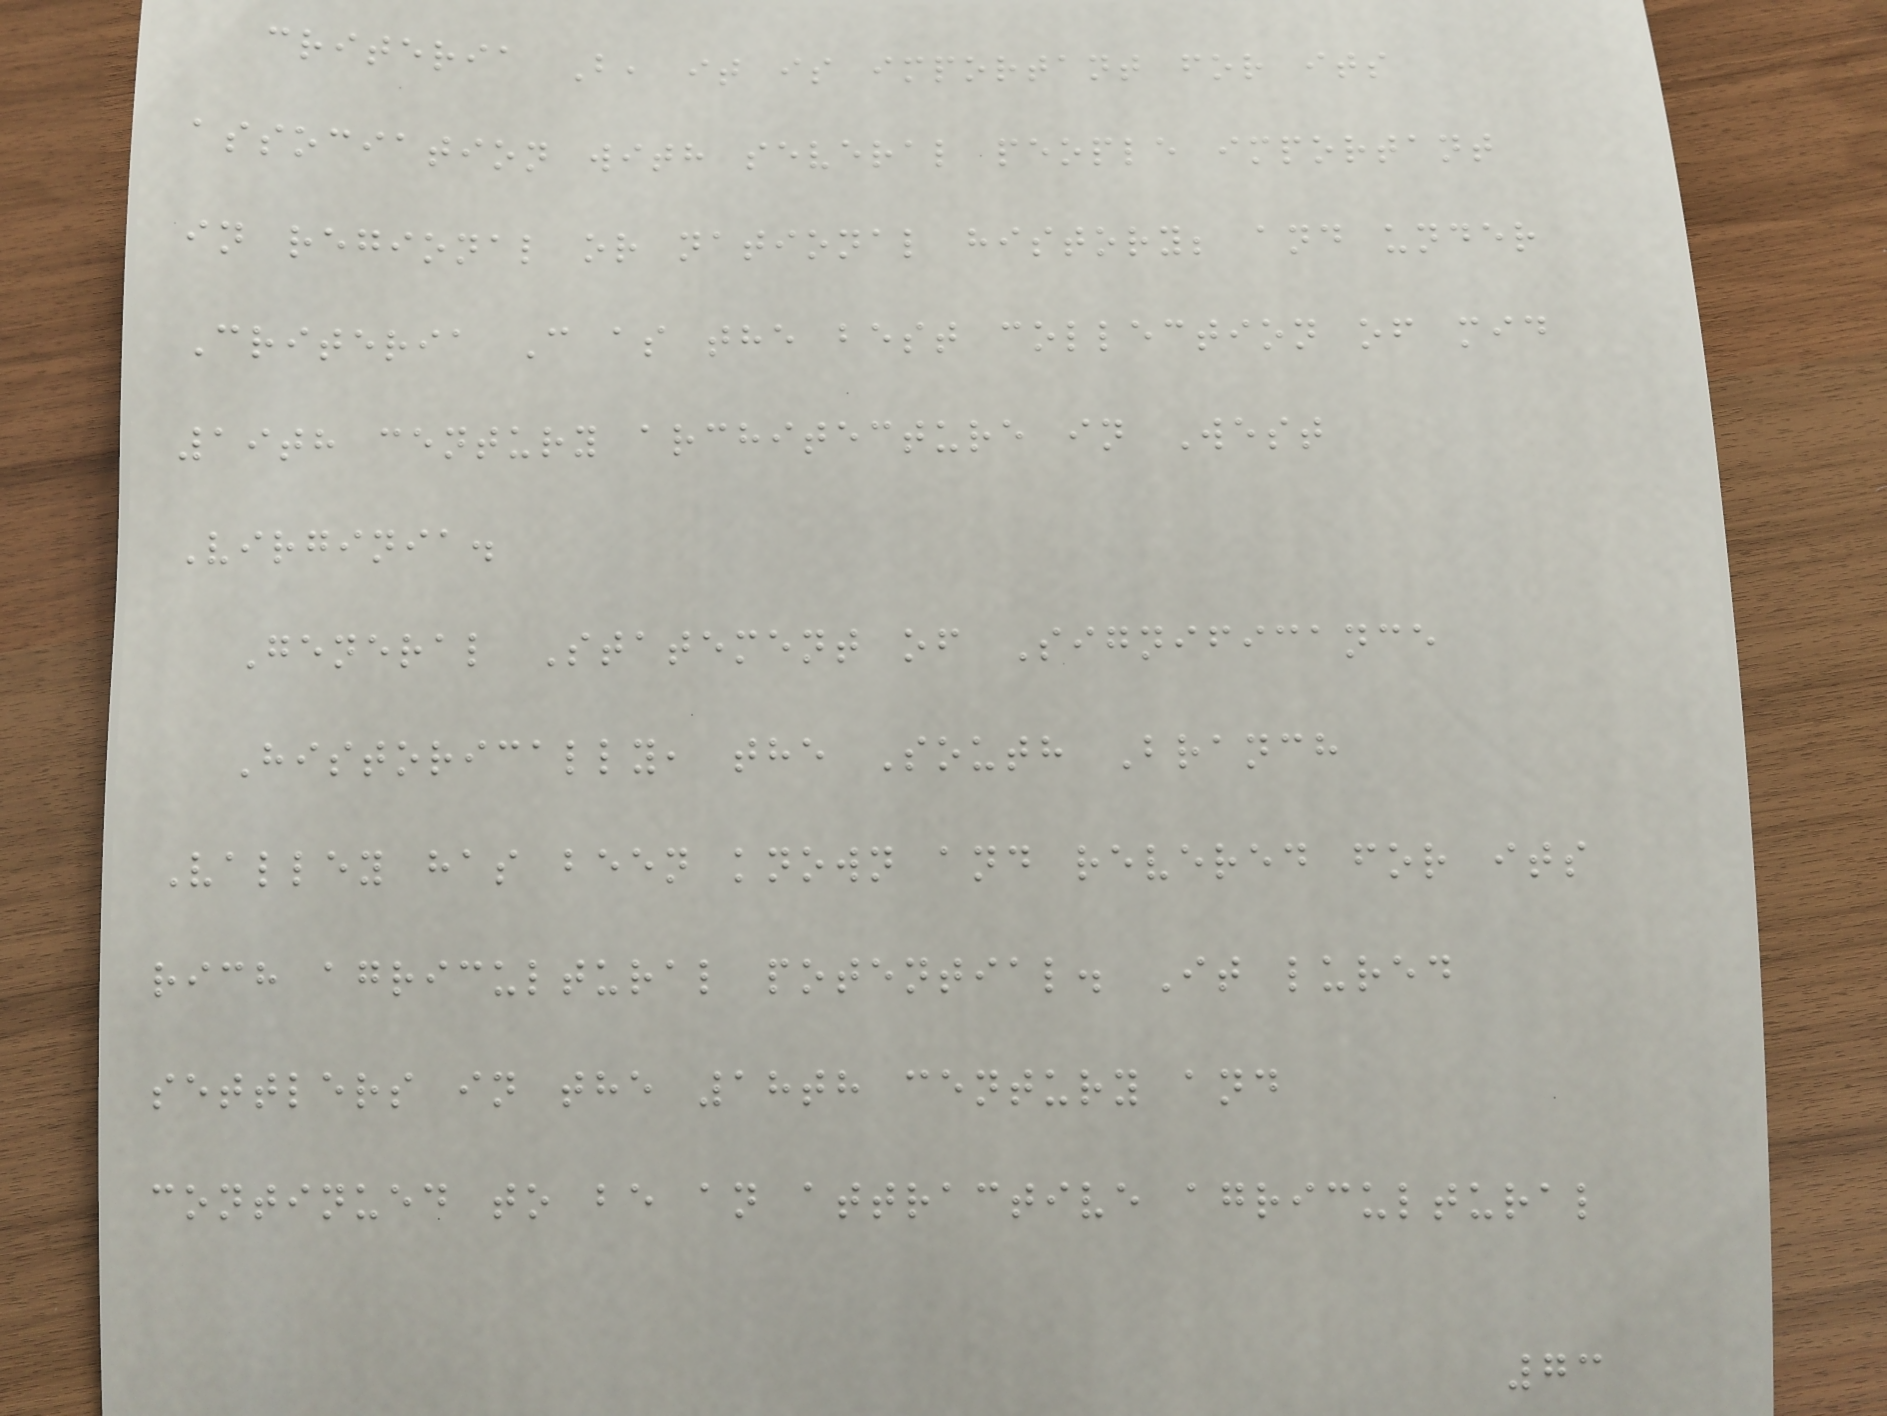criteria B, it is important for its
association with several people important
in regional or national history; and under
Criteria C as the best collection of mid
19th century architecture in West
Virginia.
General Statement of Significance
Historically, the South Branch
Valley has been known and revered for its
rich agricultural potential. It lured
settlers in the 18th century and
continued to be an attractive agricultural
73
